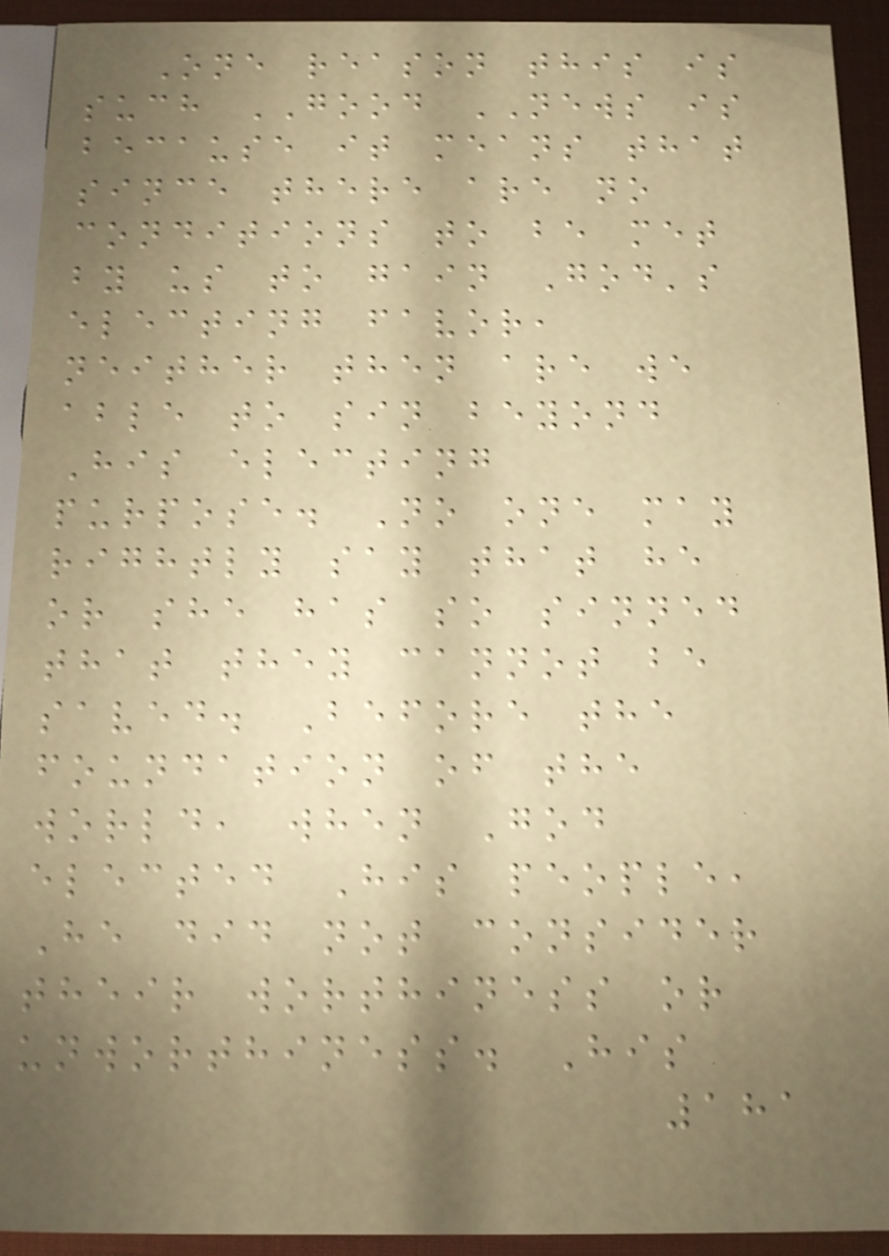One reason this is
such GOOD NEWS is
because it means that
since there are no
conditions to be met
by us to gain God's
electing favor,
neither then are we
able to sin beyond
His electing
purpose. No one may
rightly say that he
or she has so sinned
that they cannot be
saved. Before the
foundation of the
world, when God
elected His people,
He did not consider
their worthiness or
unworthiness. His
181
